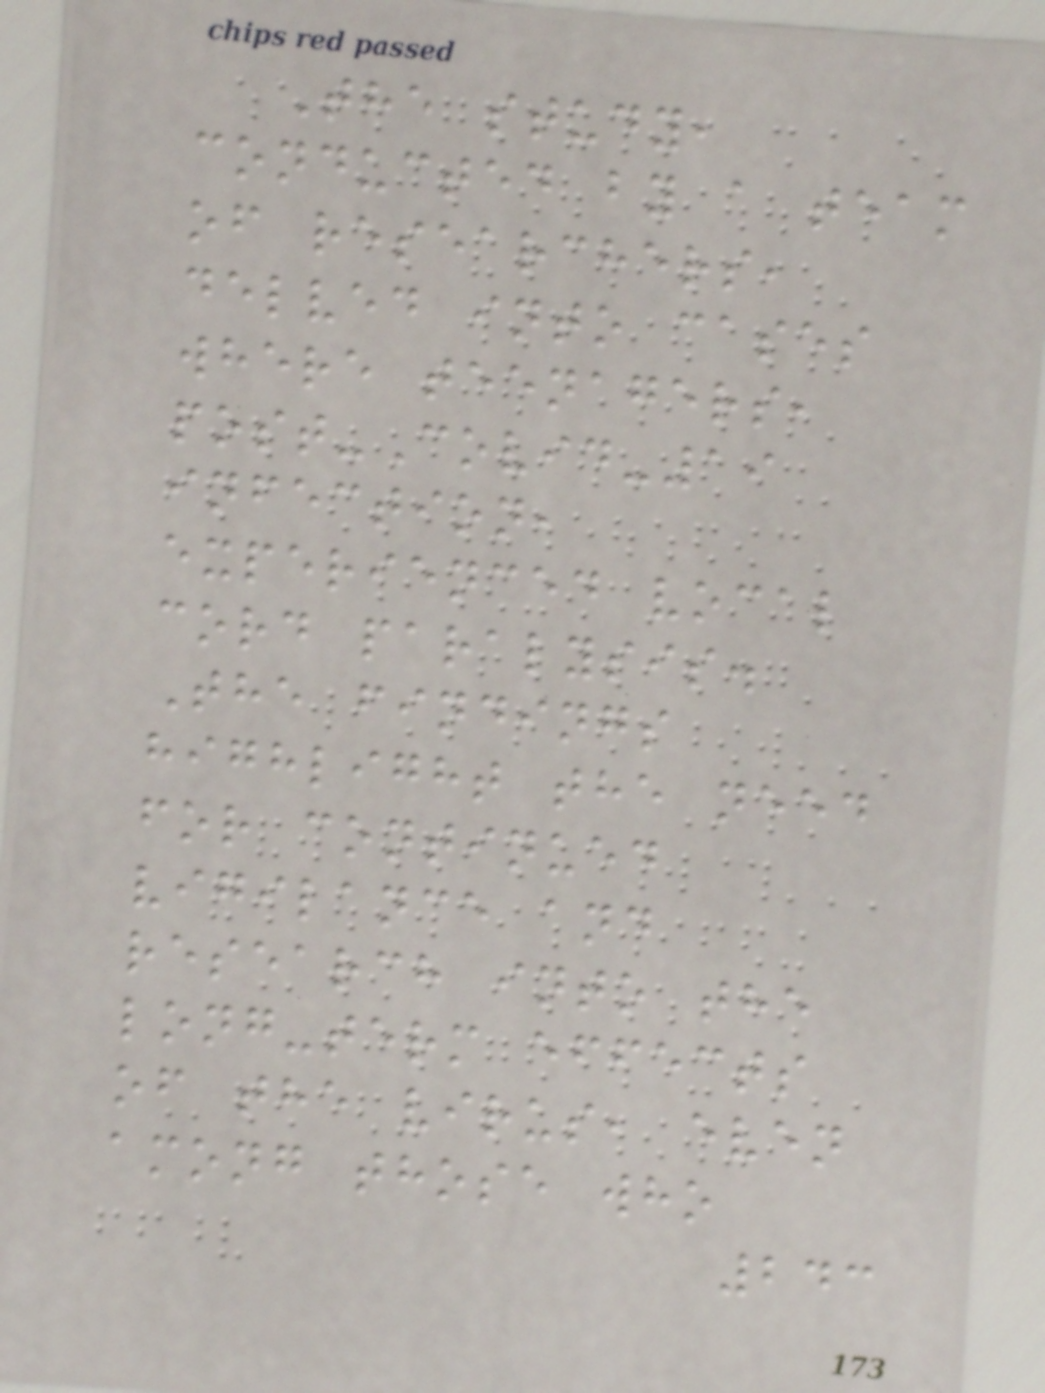The study,
conducted by a team
of researchers,
delved into cases
where teenagers,
post-Covid-19
infection,
experienced vocal
cord paralysis.
The findings
highlight the need
for continued
vigilance and
research into the
long-term effects
of the virus, even
among those who
243
